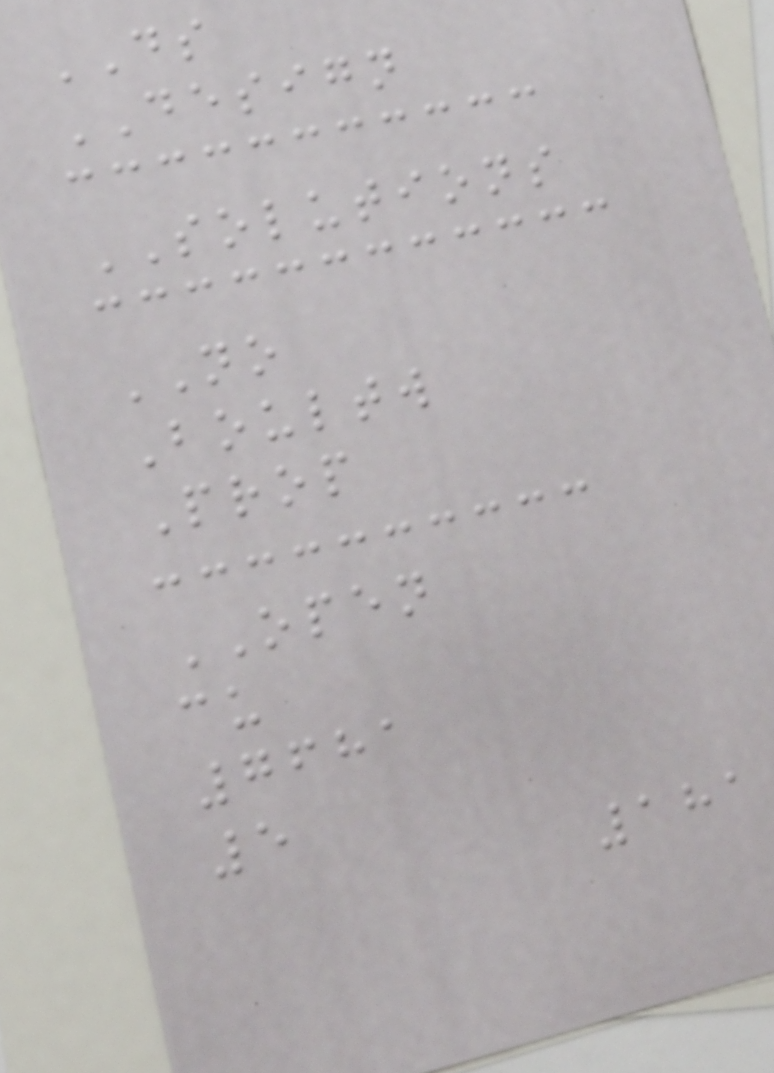DS
DESIGN
SOLUTIONS
NO
Boultw
Prop
OPEN
cu
7681
5
181
